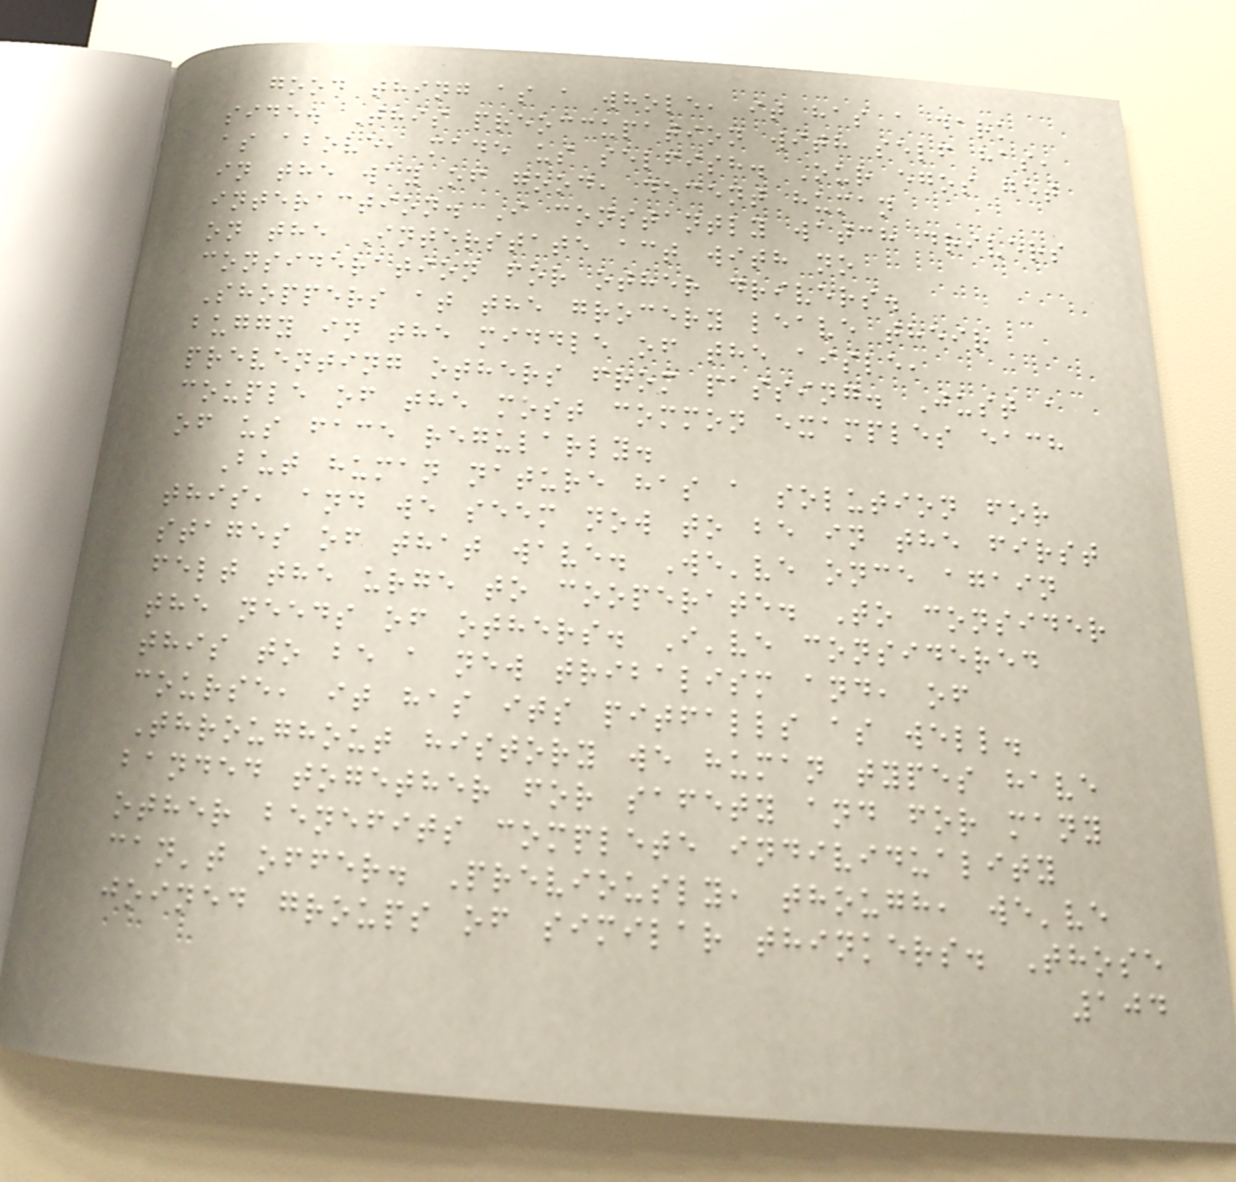good thing as a whole, it has a dark
side. This preoccupation with self has,
as above, made us selfish. Our egos get
in the way of good, decent human
interaction. I constantly watch drivers
on the Interstate act with no
consideration for other drivers.
Shoppers at the grocery leave their
buggy in the middle of the aisle,
preventing others from passing. Just a
couple of the most common examples each
of us face regularly.
But human nature has a solution for
this, and we seem now to be in the first
stages of that wave. We've once again
felt the urge to cooperate. To consider
the needs of others. I've considered
this to be a new tribalism and, of
course, it has its pitfalls as well.
Throughout history we human types have
banded together for safety and for many
other benefits complete individuality
can't offer. Previously, though, we've
joined groups of similar thinkers. Those
104
